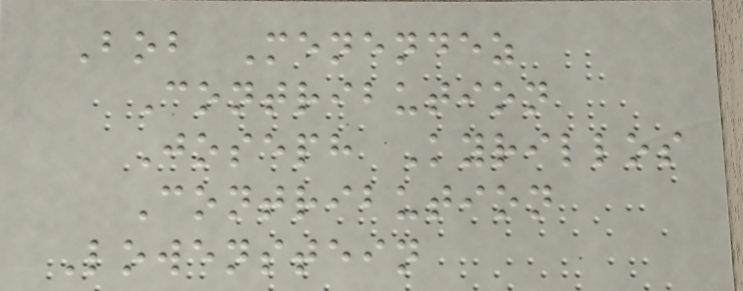Bob Menendez
Contribution
Joseph Kyrillos
Contribution
Lowenstein
